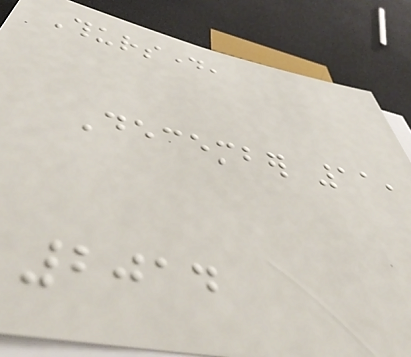Thursday,
December 11,
2014
